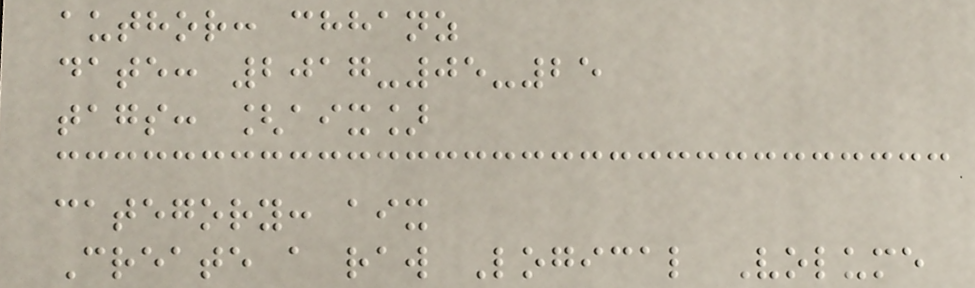author: chhanz
date: 2017-05-25
tags: [aix]
category: aix
Create a raw Logical Volume
